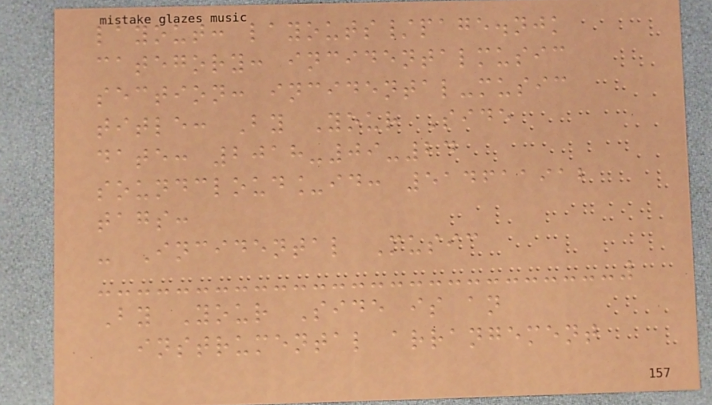layout: layouts/page.njk
category: incidentalmusic
section: incidental-music
title: By Your Side
date: 2018-09-24
soundcloud_id: 514611912
tags:
- Incidental Music
By Your Side is an
instrumental arrangement
